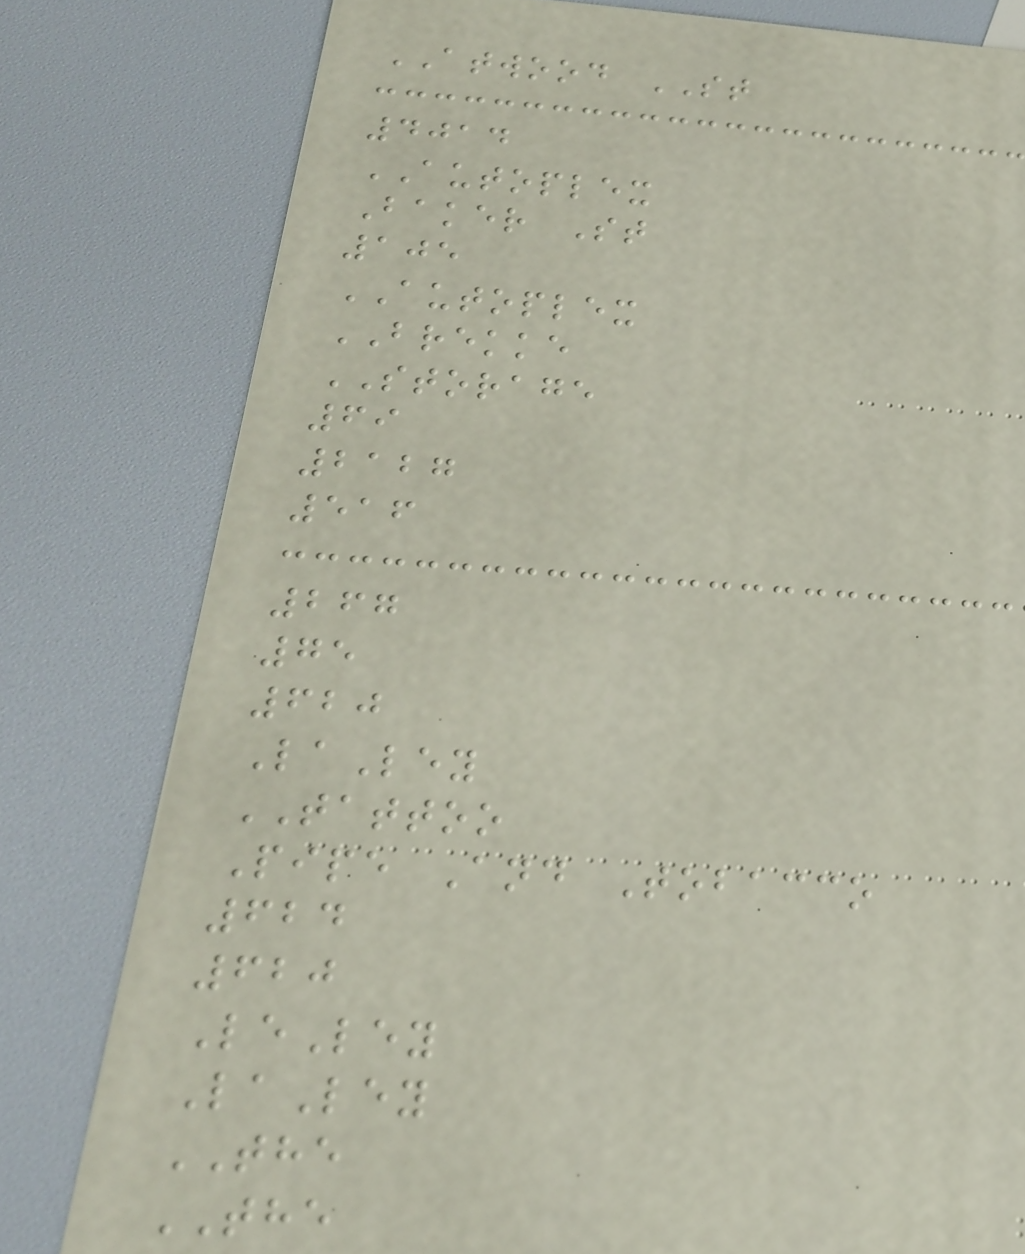ATWOOD ST
4014
AUTOPLEX
Baker St
105
AUTOPLEX
BREKKE
STORAGE
69
2127
516
267
75
620
LaLey
TATTOO
Pipe And Tobacco
624
620
LeLey
LaLey
THE
THE
